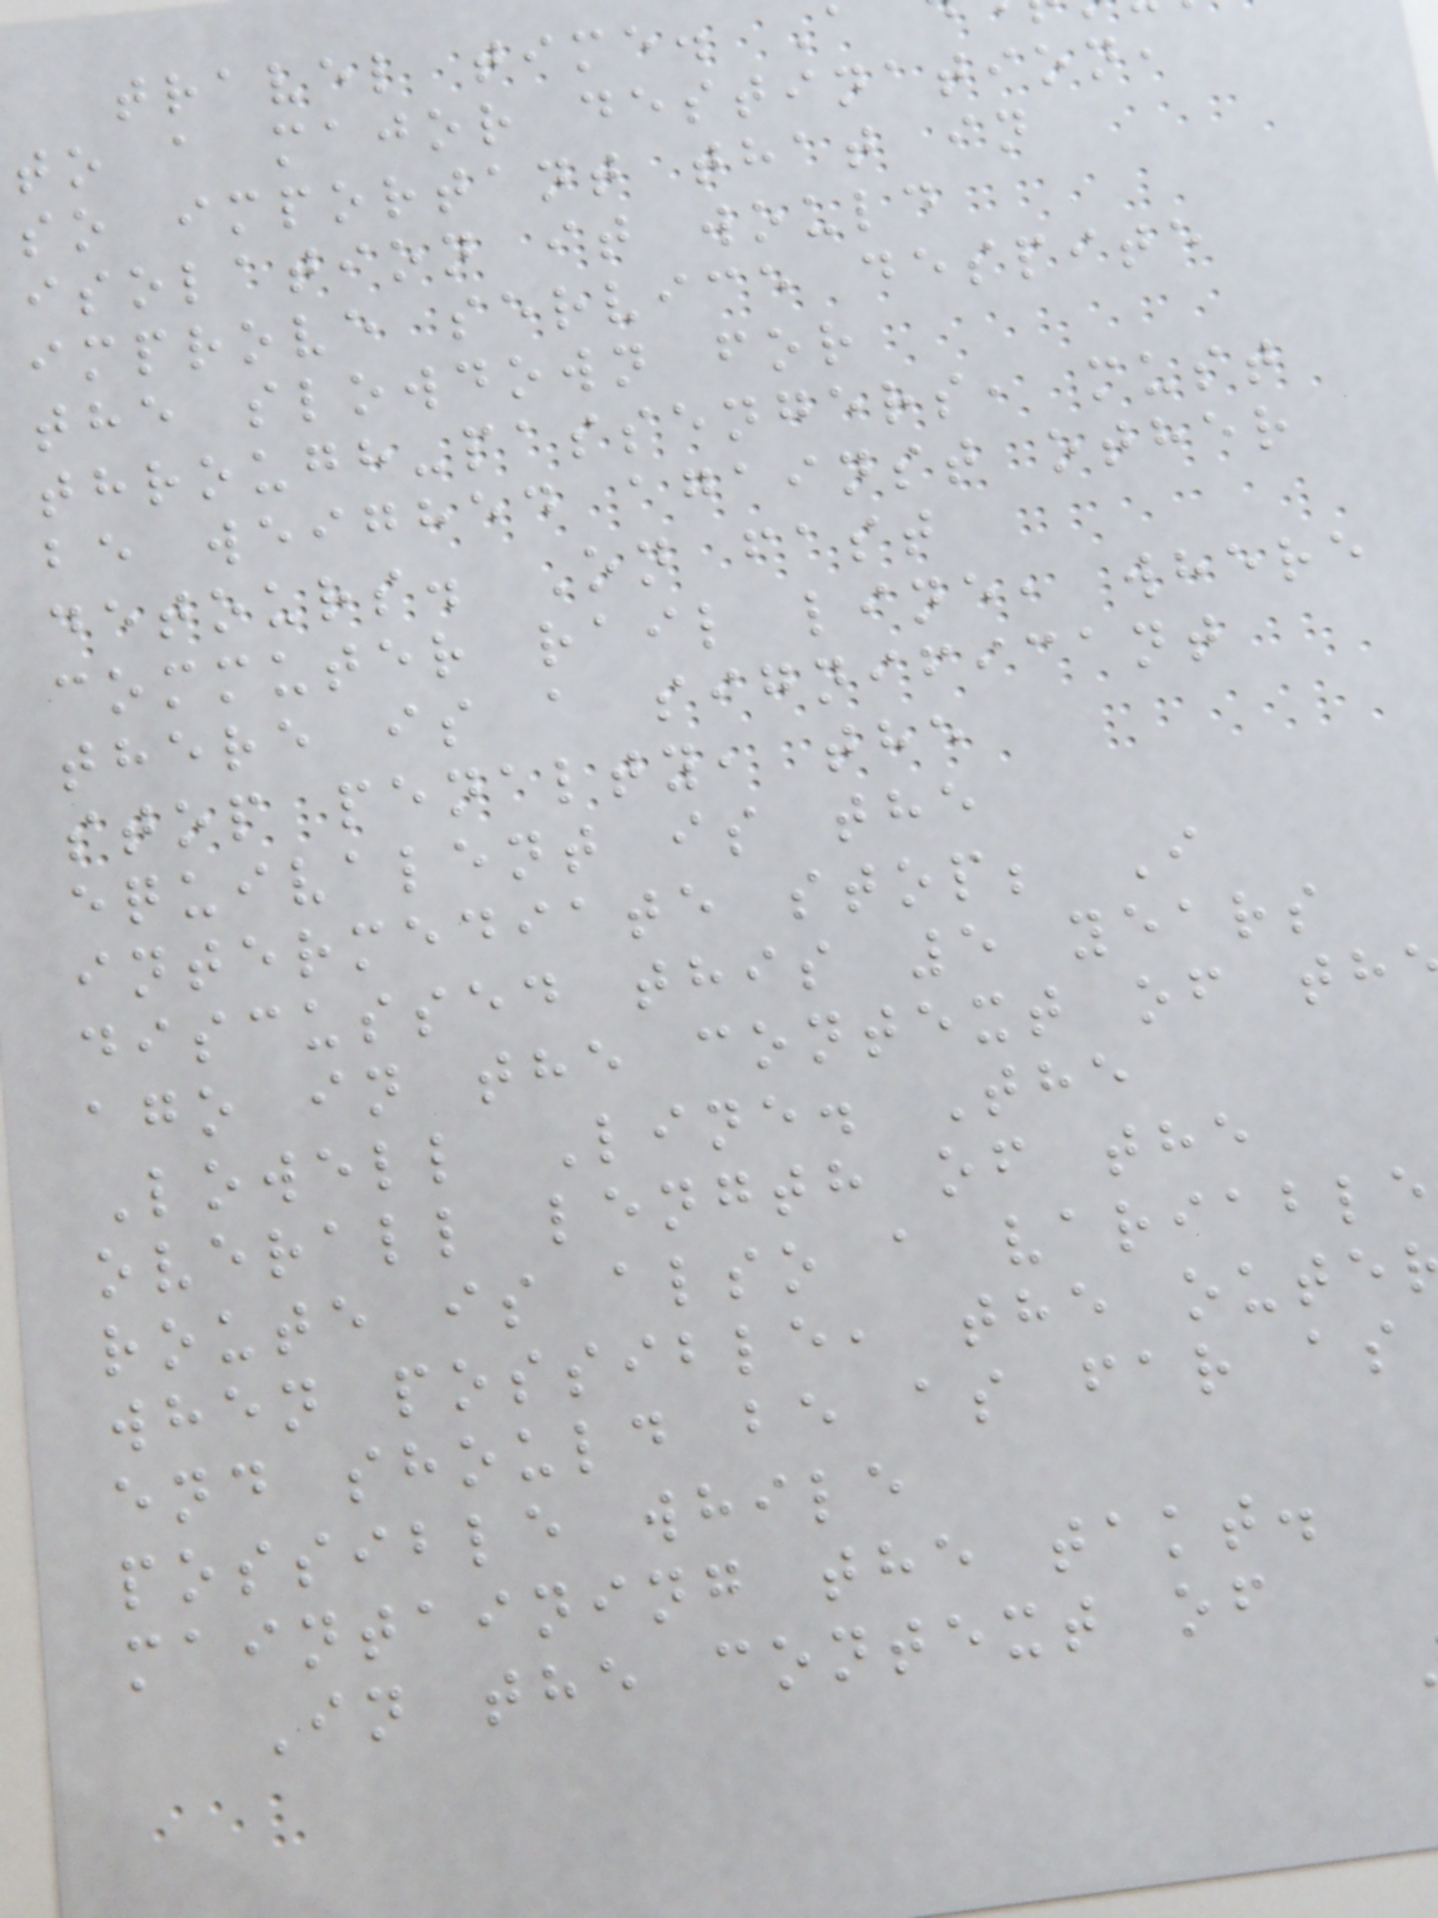travel time. A
to a major destination,
so important that in
isolation it would
improve service despite
the slowdown for
through-passengers, must
be weighed against other
detours. On fast
commuter rail line, where
there is a significant
stop penalty, the
equivalent is the
intermediate stop; I
discussed this 5 years
ago in the context of th
Lowell Line. The
overall length of the
route is also a variable
when possible, the oute
end should be as far as
possible while
maintaining the takt.
In the context of
